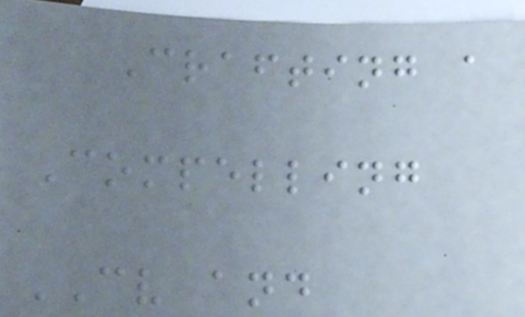Crafting a
Compelling
CV and
